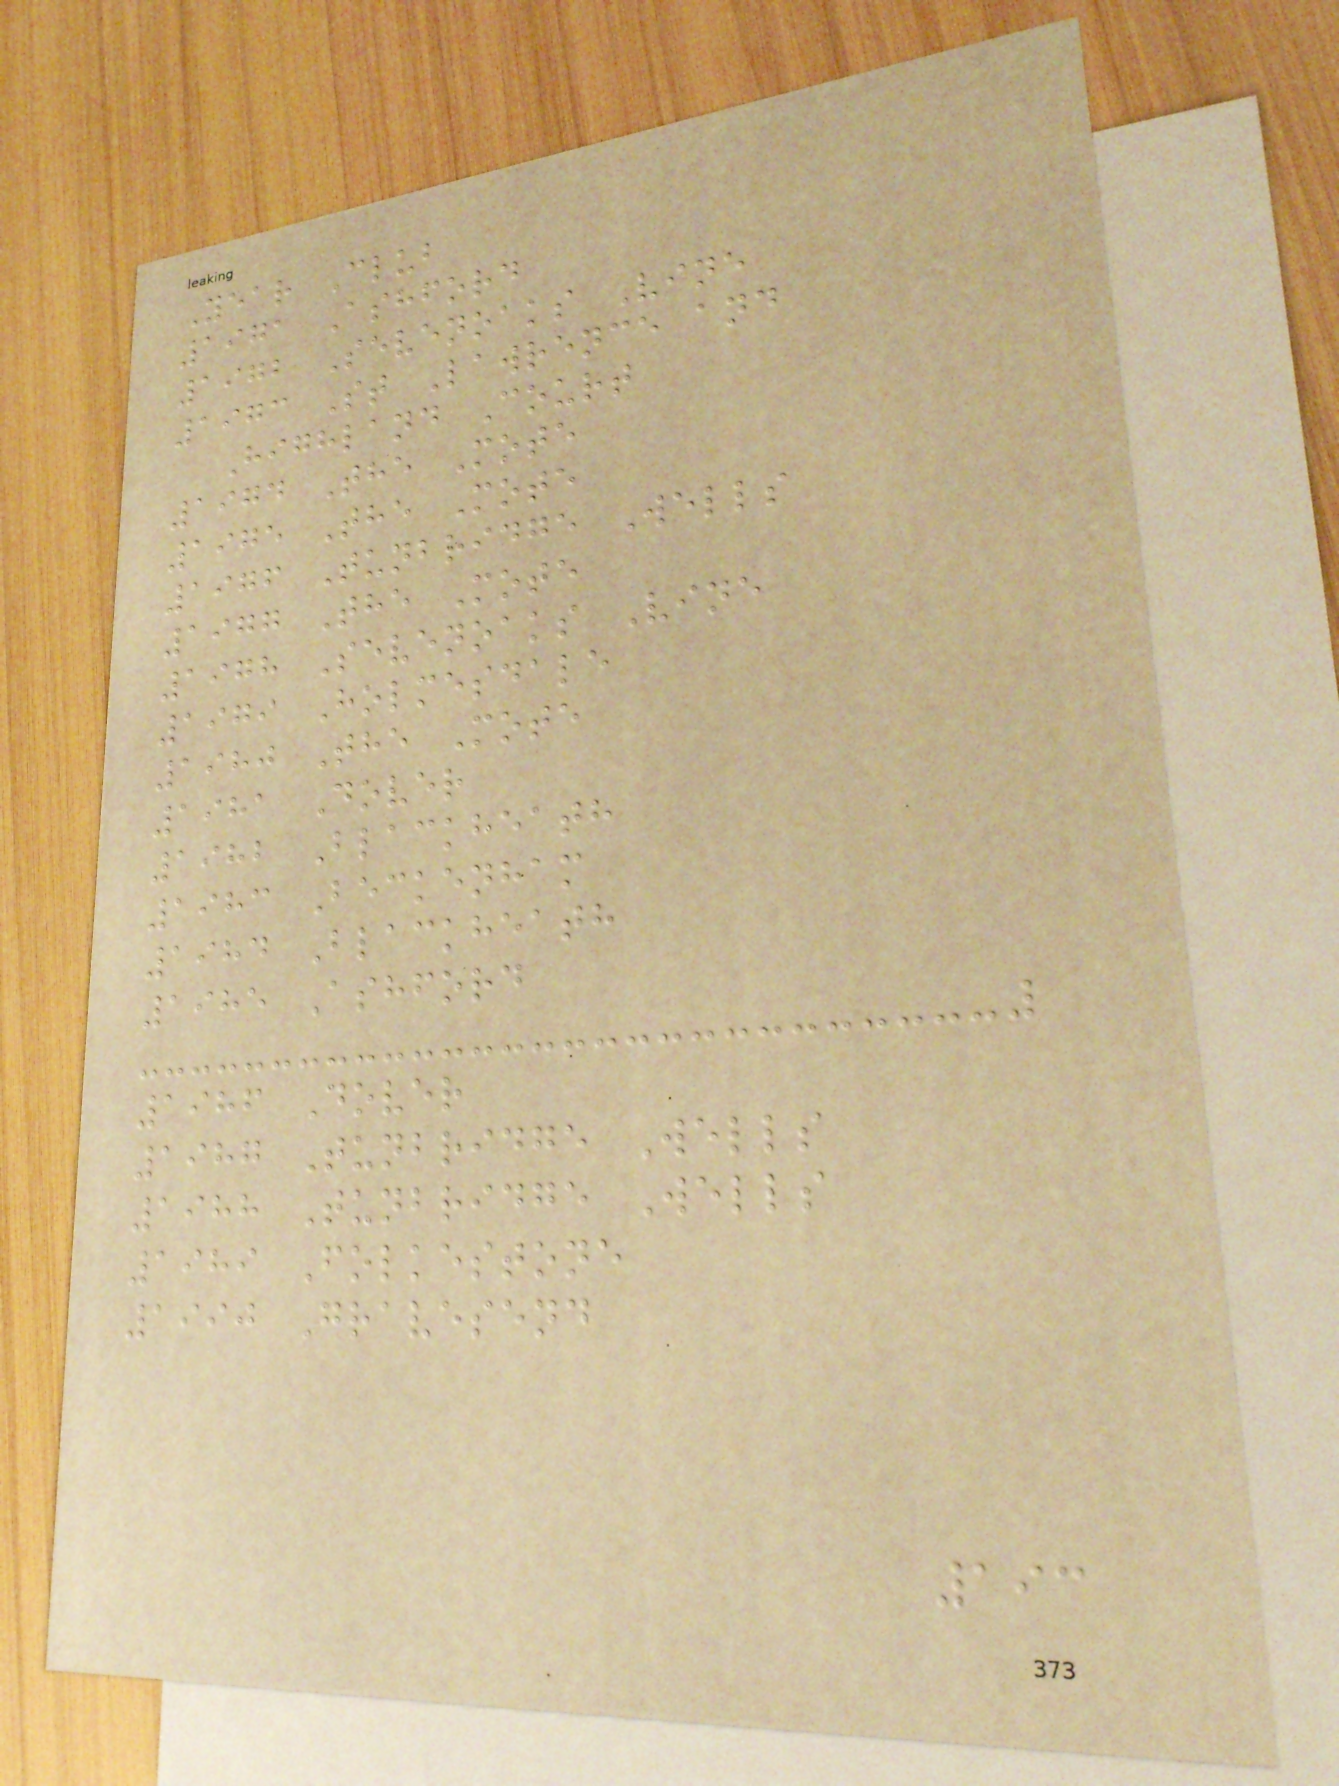Year Club
1971 Ashford
1972 Sevenoaks Vine
1973 St Lawrence and
Highland Court
1974 The Mote
1975 The Mote
1976 Tunbridge Wells
1977 The Mote
1978 Sevenoaks Vine
1979 Holmesdale
1980 The Mote
1981 Dover
1982 Blackheath
1983 Beckenham
1984 Blackheath
1985 Ashford
1986 Dover
1987 Tunbridge Wells
1988 Tunbridge Wells
1989 Folkestone
1990 Gravesend
193
